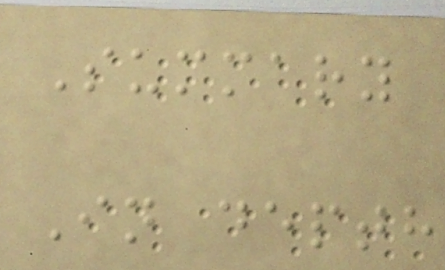Summary
In depth
